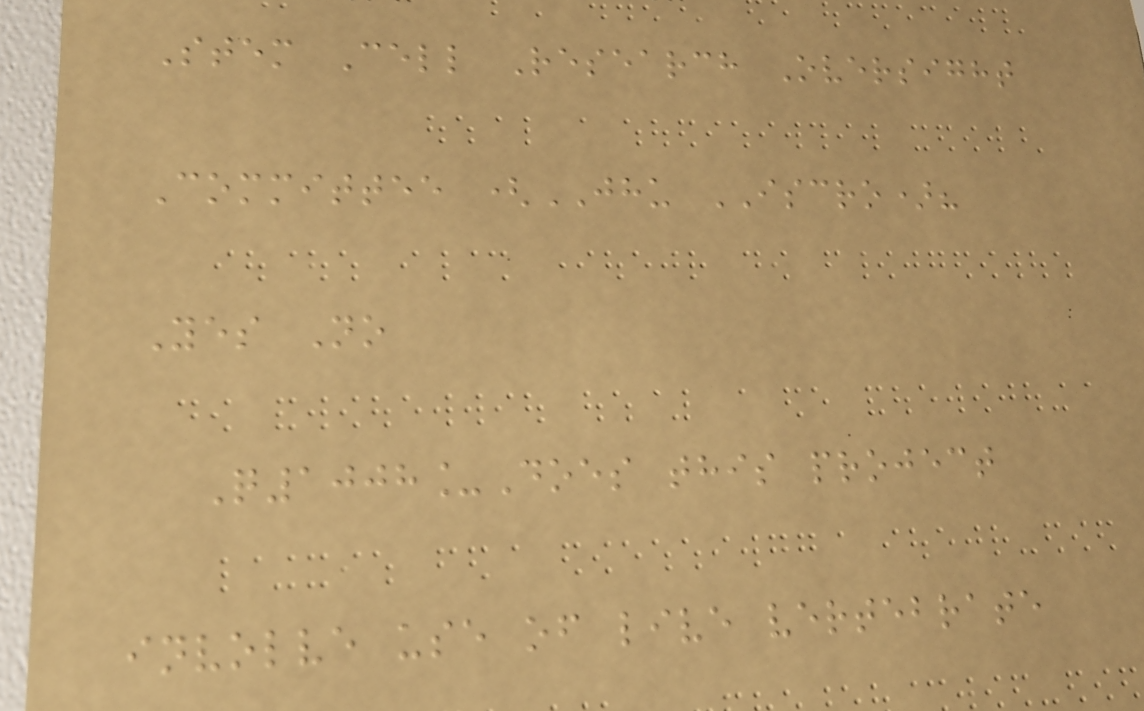Stem Cell Research Oversight
Committee (JHU ISCRO)?
Yes No
Q1008_Does this project
involve use of live vertebrate
